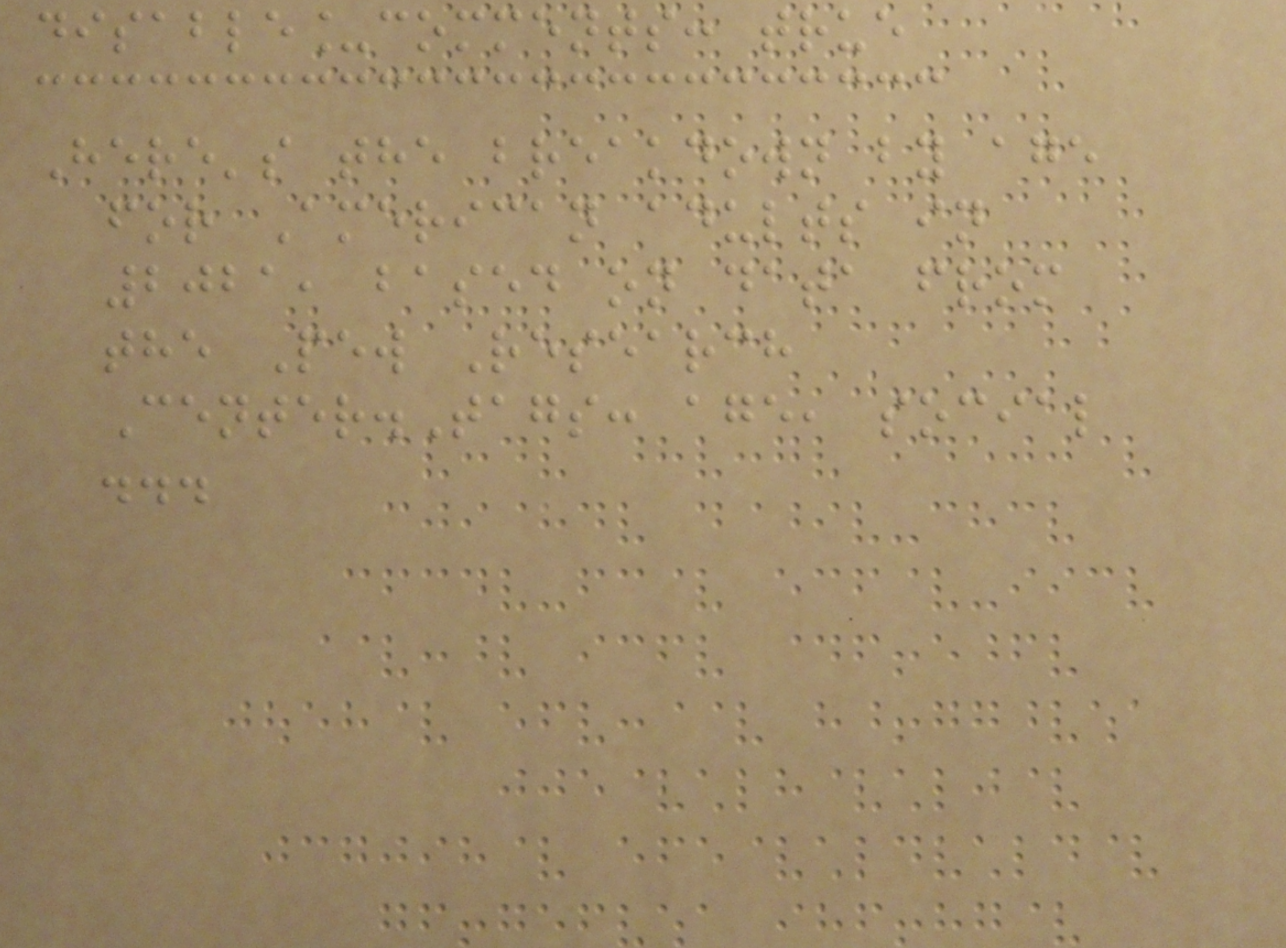disable_comments: true
Here's the breakdown by age
for American adults in
2021, based on data from
the Pew Research
Center.Tags: age, social
...
